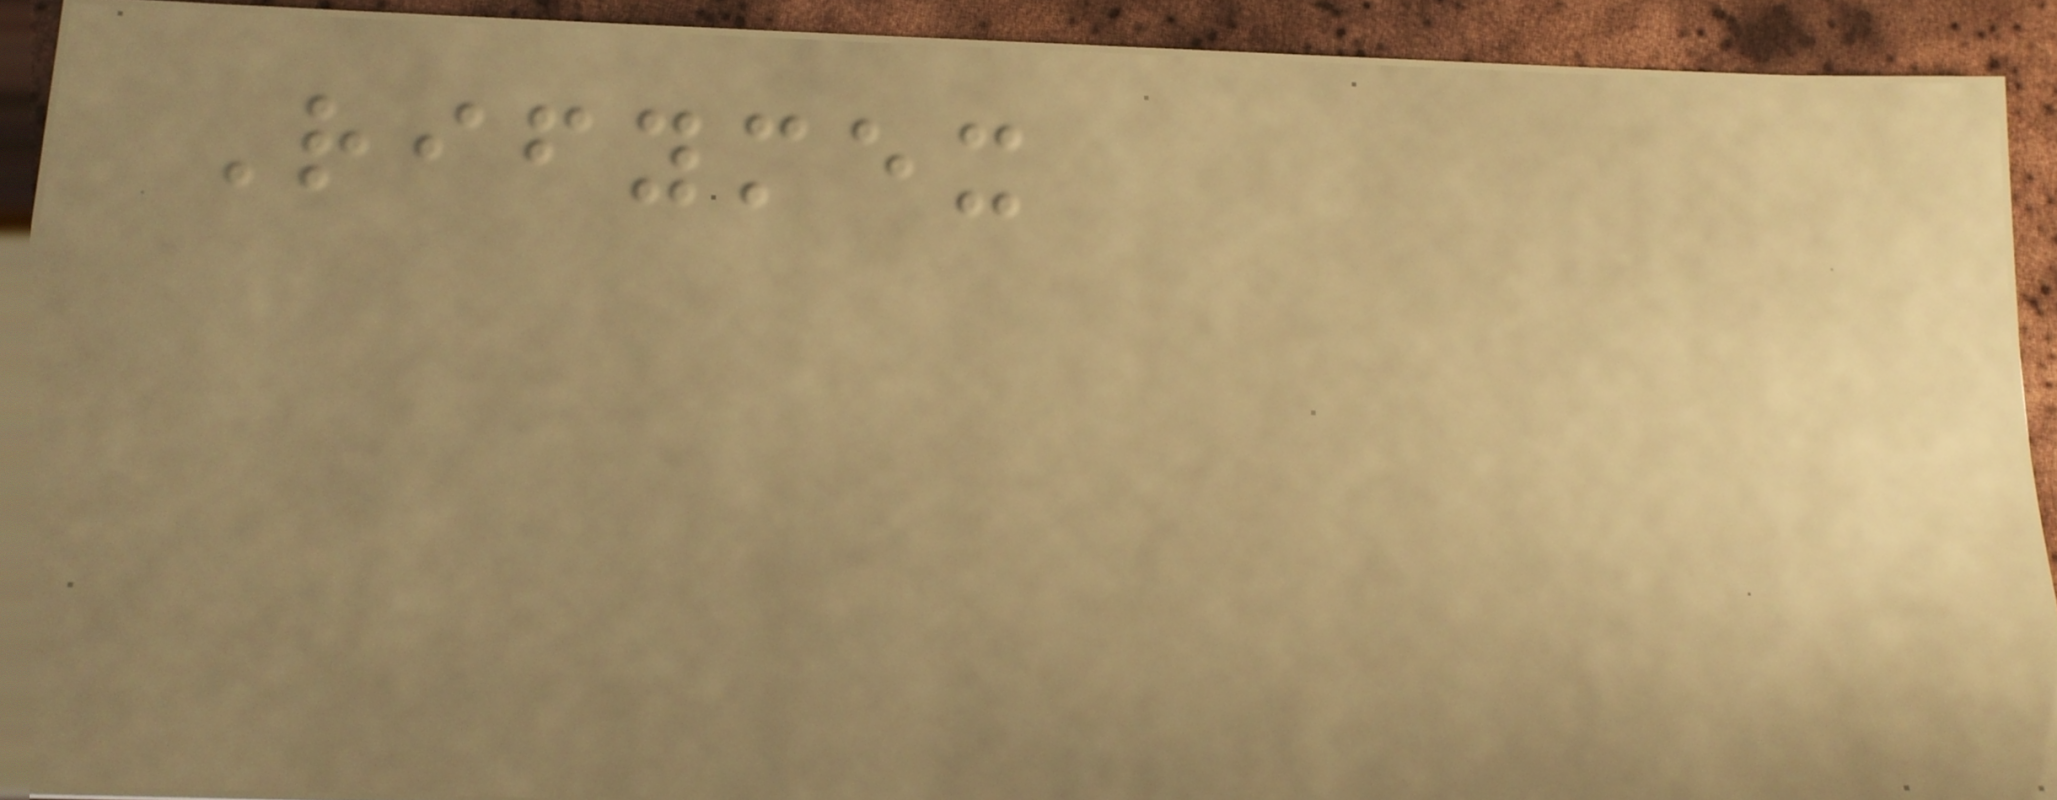Rifymex
